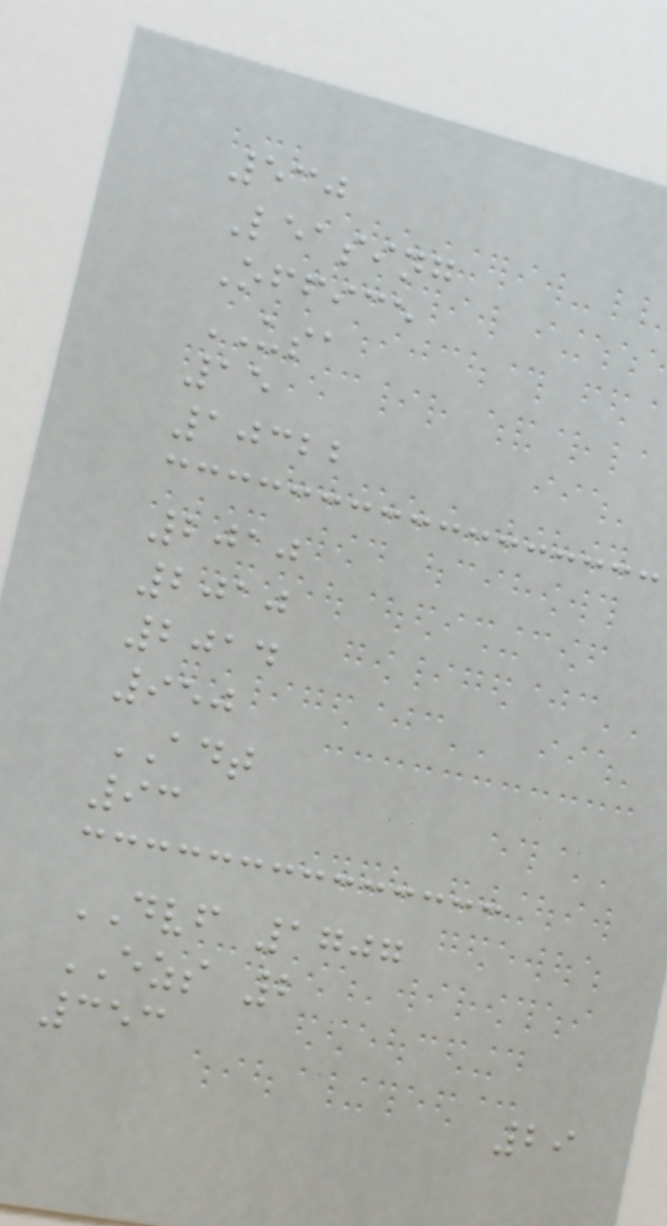530
Leasing
Office
USA
15
10322
2010
2010
2014
950
ADT
93
DVF 1707
EZS 2
353
29
